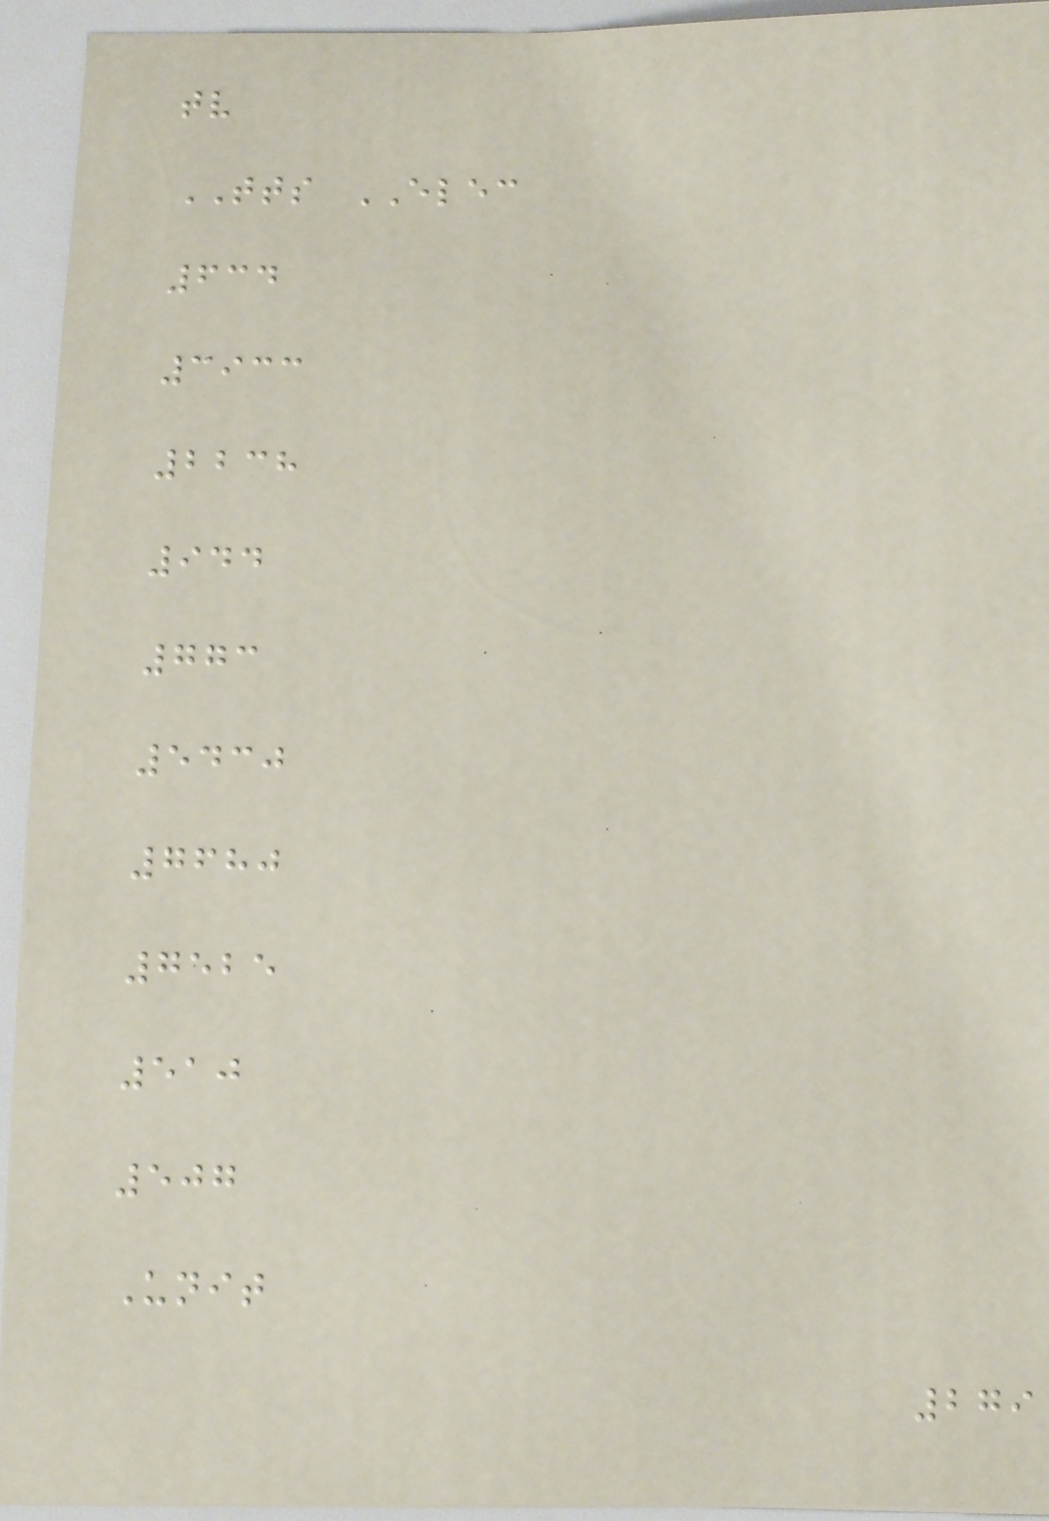tv
TTS ELEC
634
3933
2238
944
773
5430
7680
7525
510
507
Unit
279
